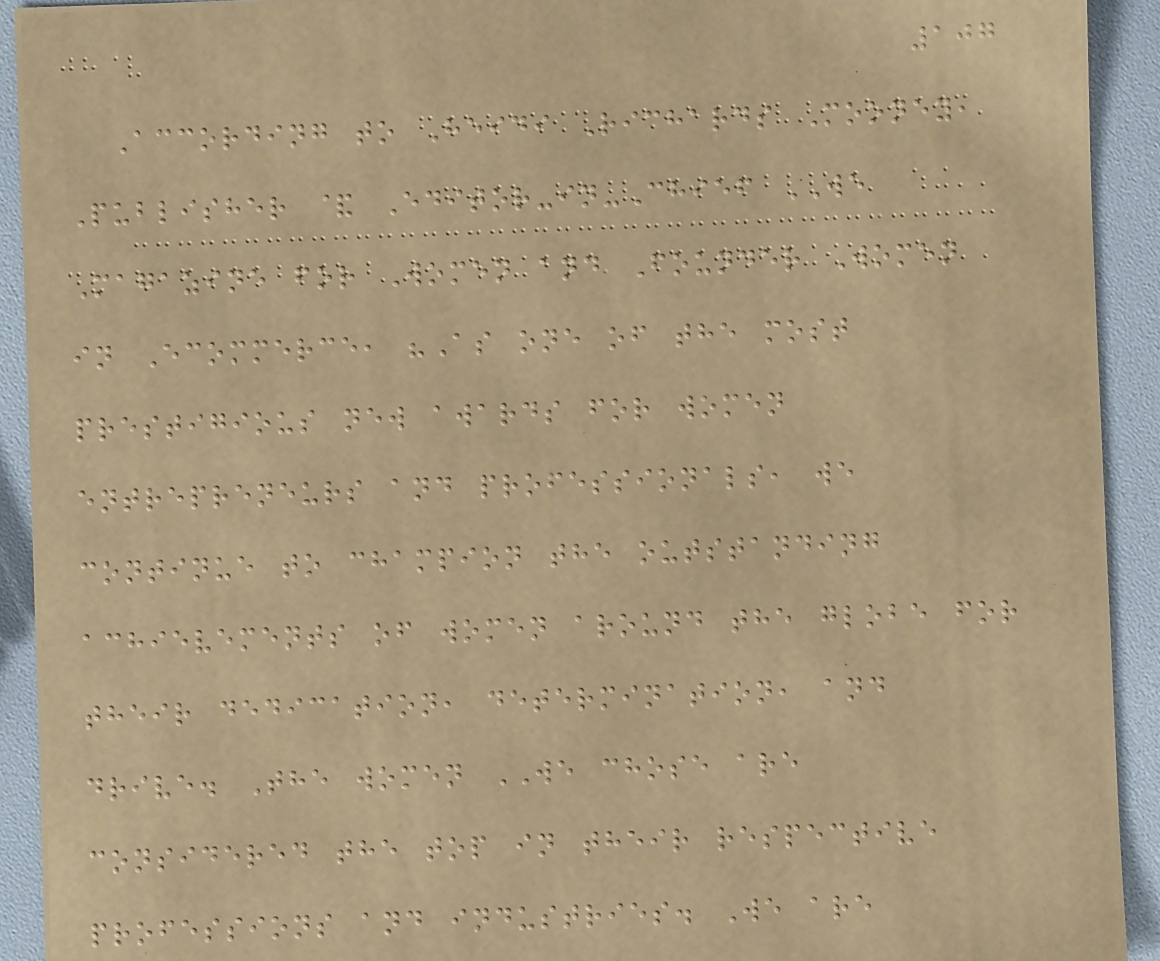107
According to Heidi Richards Mooney,
Publisher & Editor-in-Chief WE
Magazine for Women and Founder Women
in Ecommerce, "As one of the most
prestigious new awards for women
entrepreneurs and professionals, we
continue to champion the outstanding
achievements of women around the globe for
their dedication, determination, and
drive. The women WE chose are
considered the top in their respective
professions and industries. We are
